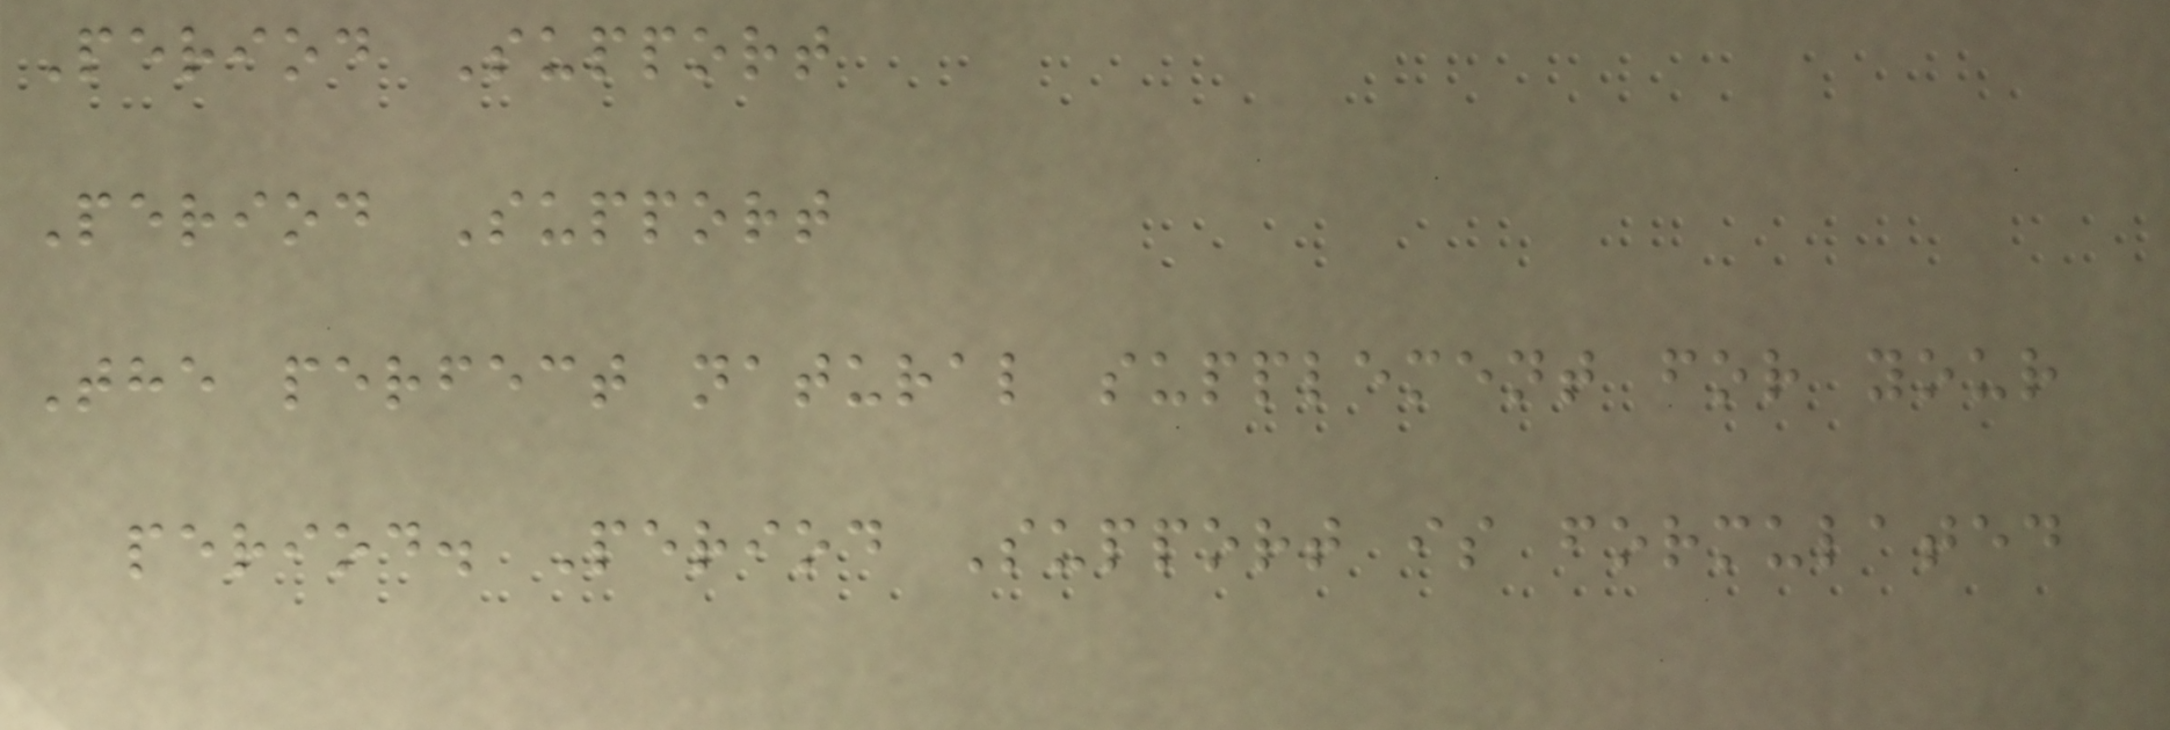Period Support
Period Support
The perfect natural supplement for your
period. Period Support is formulated
